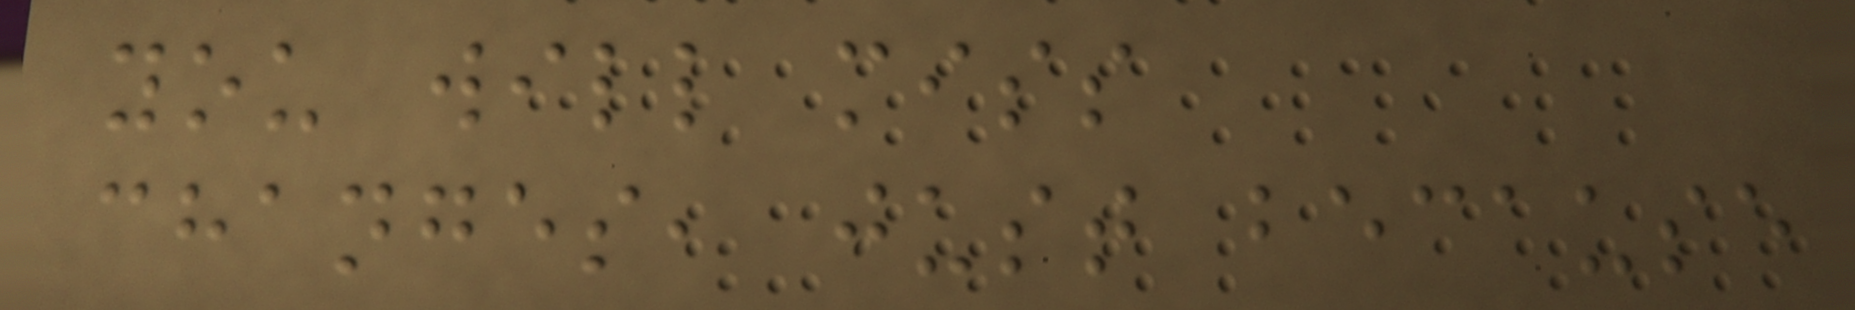you will miss
changes, just because
